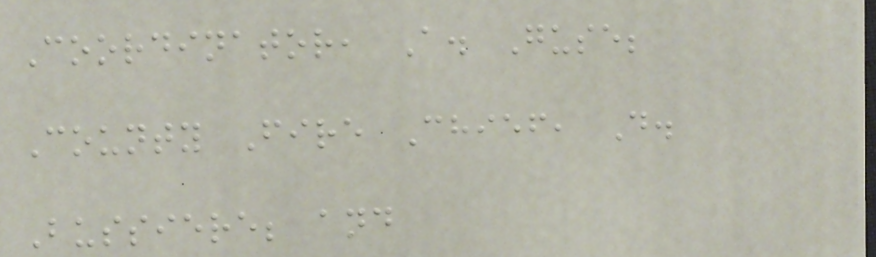Coordinator, A. Guse;
County Fire Chief, D.
Bussiere; and
